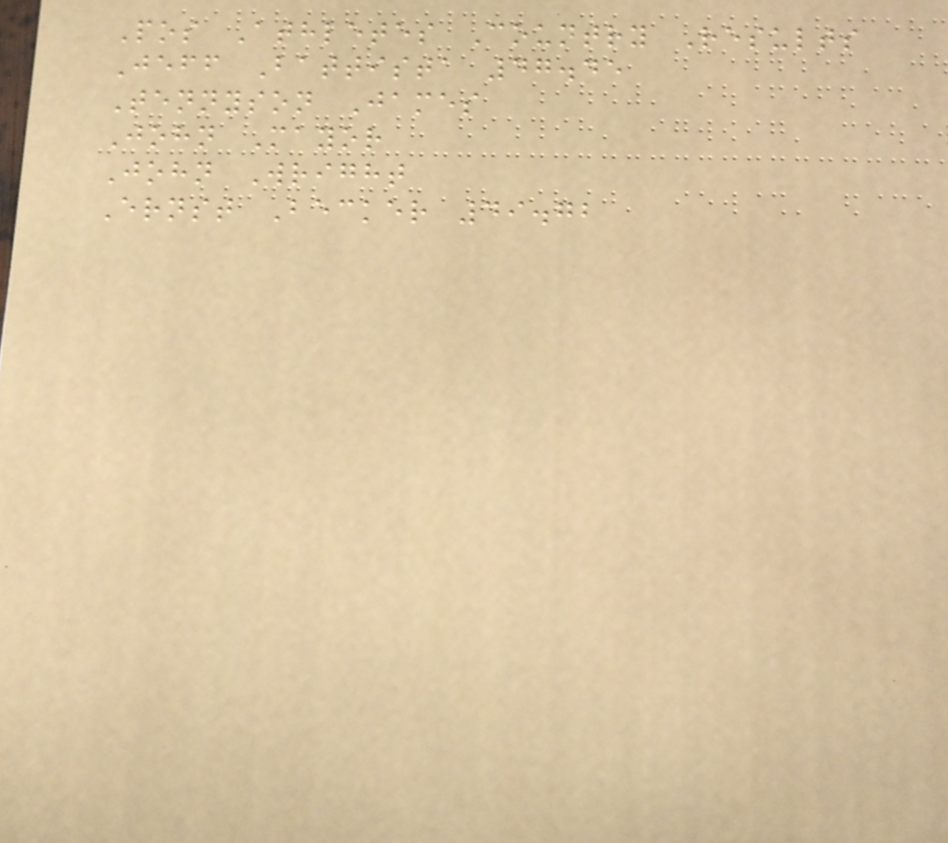Pos Athletes Country Results
Jeff Battista 47.45
Tennyson James
John Mayor
John Wright
Ernst Becker 49.72
